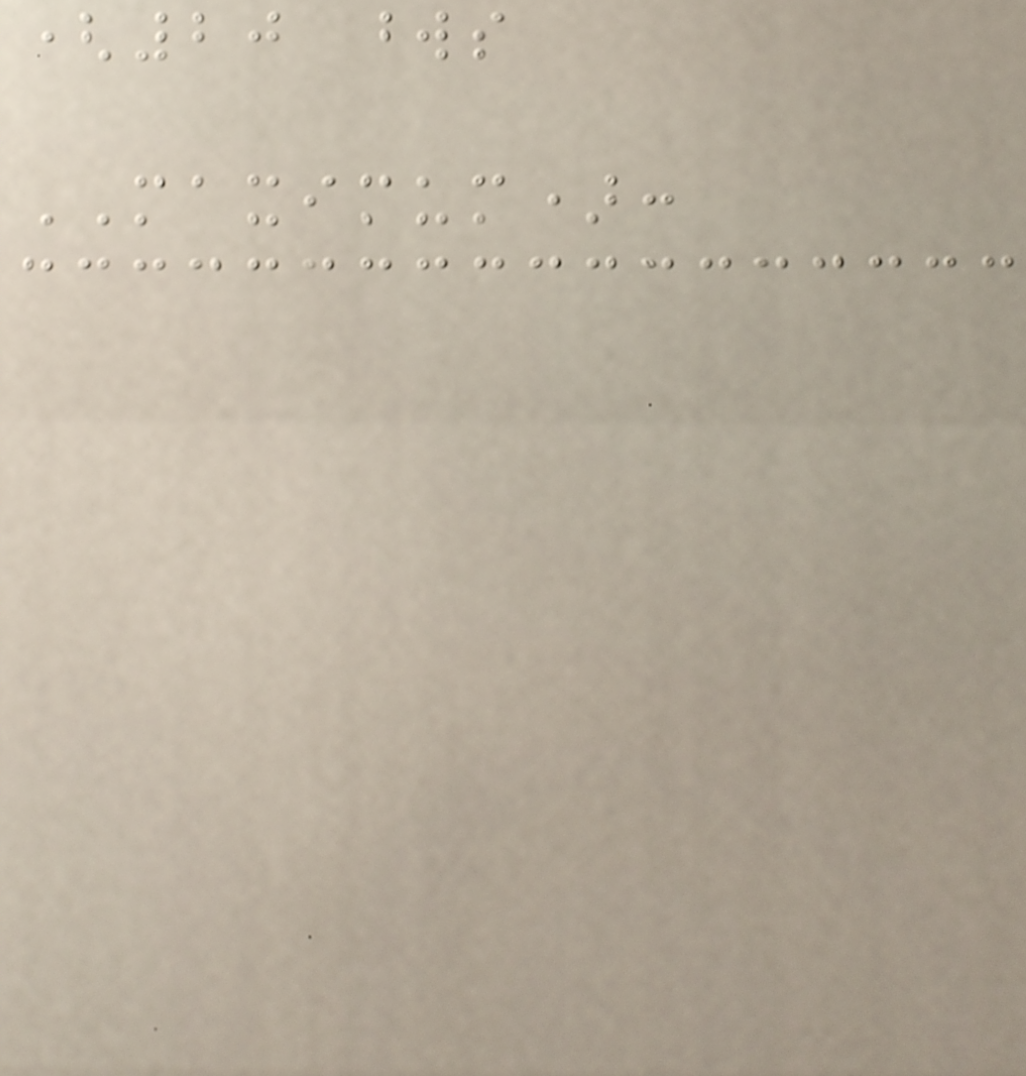(20 words
MAXIMUM):
